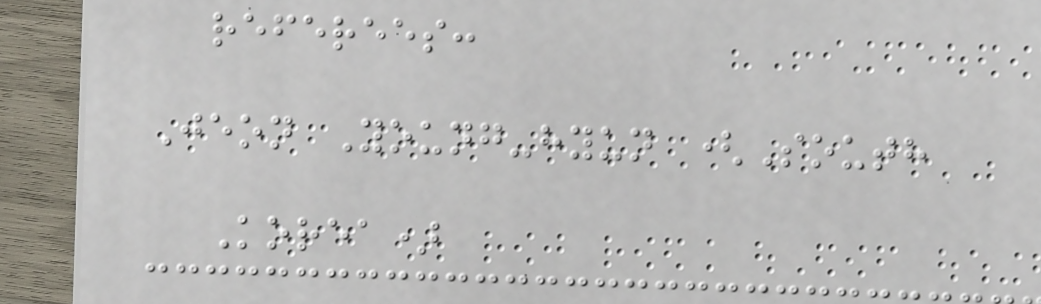referees:
Jeon Young-hyun (South
Korea)
